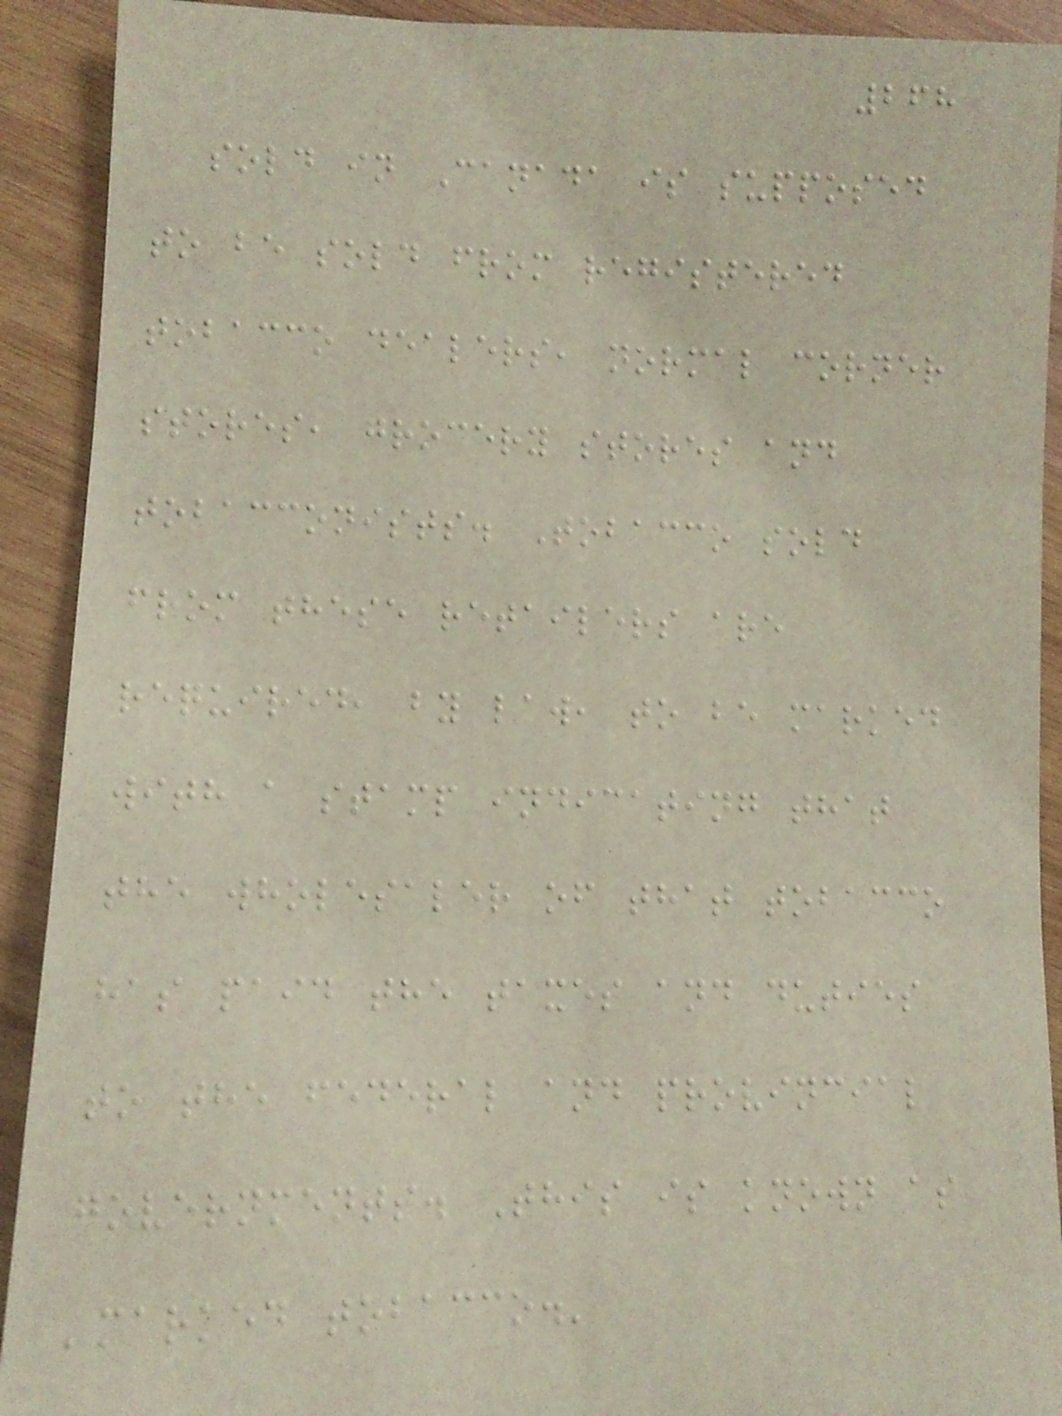268
sold in Canada is supposed
to be sold from registered
tobacco dealers, normal corner
stores, grocery stores and
tobacconists. Tobacco sold
from these retailers are
required, by law, to be marked
with a stamp indicating that
the wholesaler of that tobacco
has paid the taxes and duties
to the federal and provincial
governments. This is known as
'marked tobacco.'
